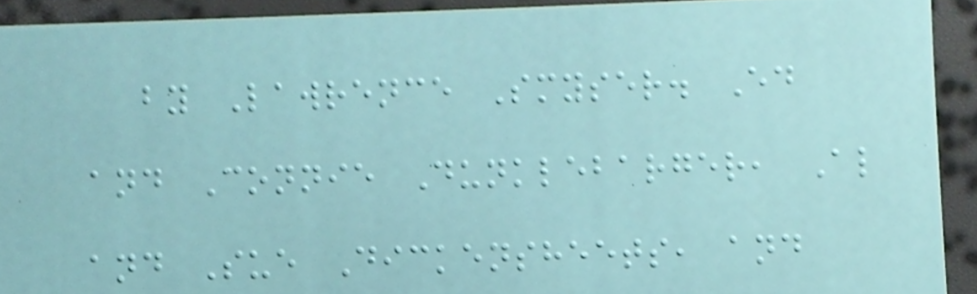by Lawrence Smyser. Ed
and Connie Dunklebarger, Al
and Sue Dickensheets, and
